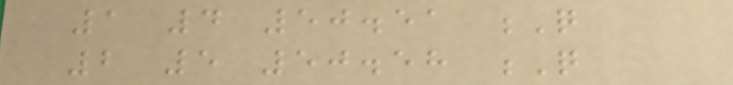1 4 50.51 Q
2 5 50.58 Q
